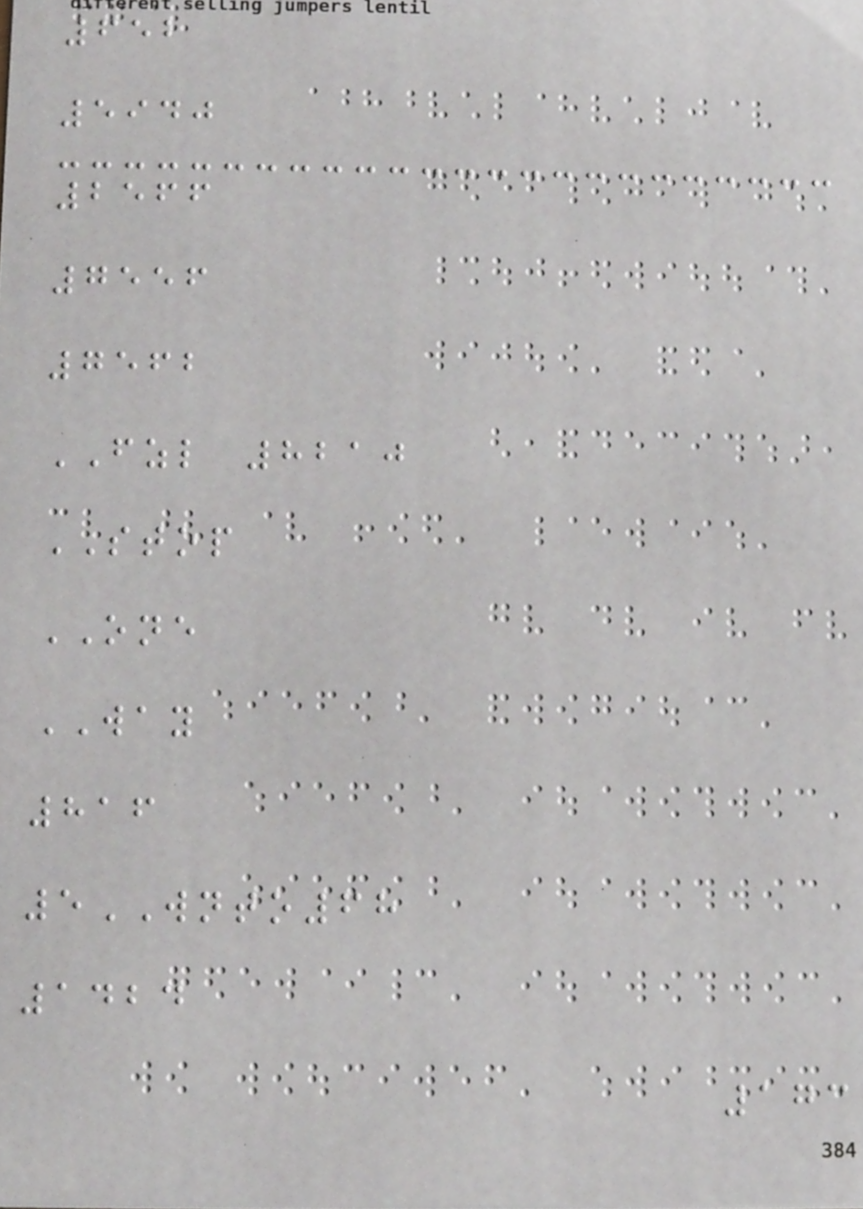652
5940
2566
7556
7562
FZL 8210
STOP
ONE
WAY
816
5WNTO68
1424
173
